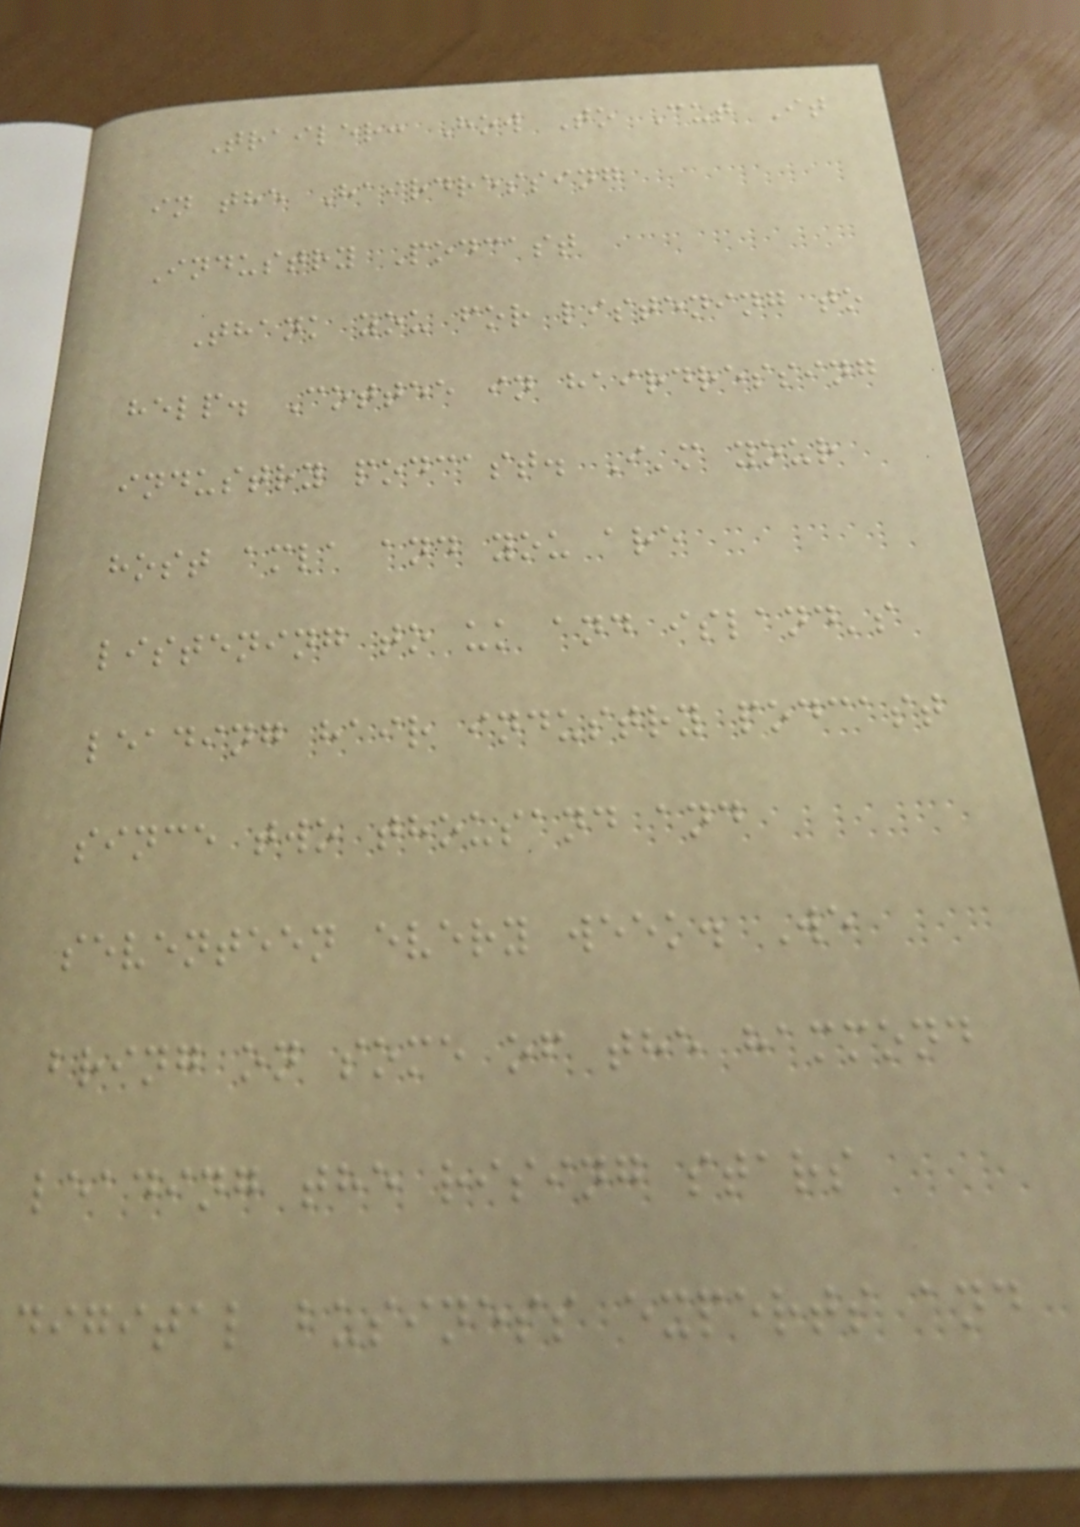Trailer: How To Cut It
in the Hairdressing
Industry Podcast
Thank you for listening to
help. Cottee in hairdressing
industry podcast. I'm your
host amla and you are
listening to uk and island's
leading hair industry podcast
since two thousand and
seventeen every week. We
bring on some of the hammond
leading the rising stars
digital business experts and
